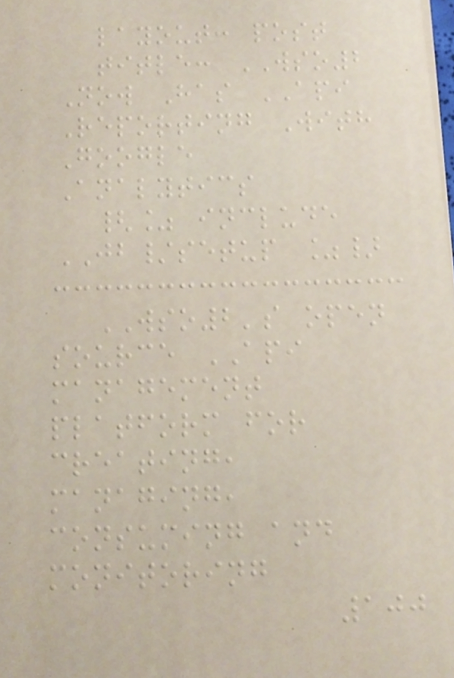layout: post
title: WSO2
Now Has API
Reporting With
Google
Analytics
{% include
JB/setup %}
WSO2's open
source API
management
platform for
creating,
managing,
consuming and
monitoring
100
